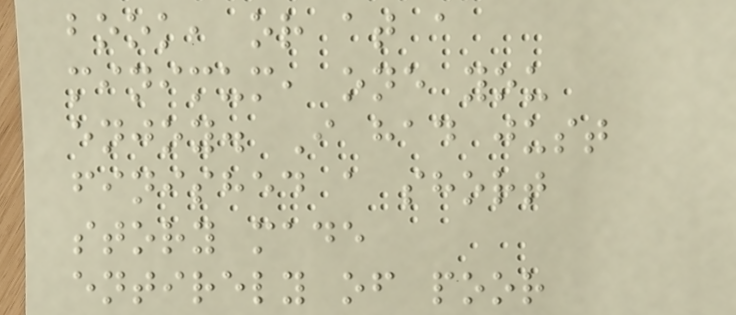book, or at a
minimum, one you
enjoy. I had just
finished a short
story made
entirely of poor
